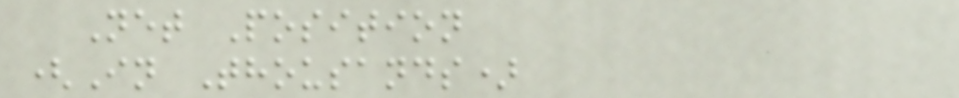Net Position
(In Thousands)
